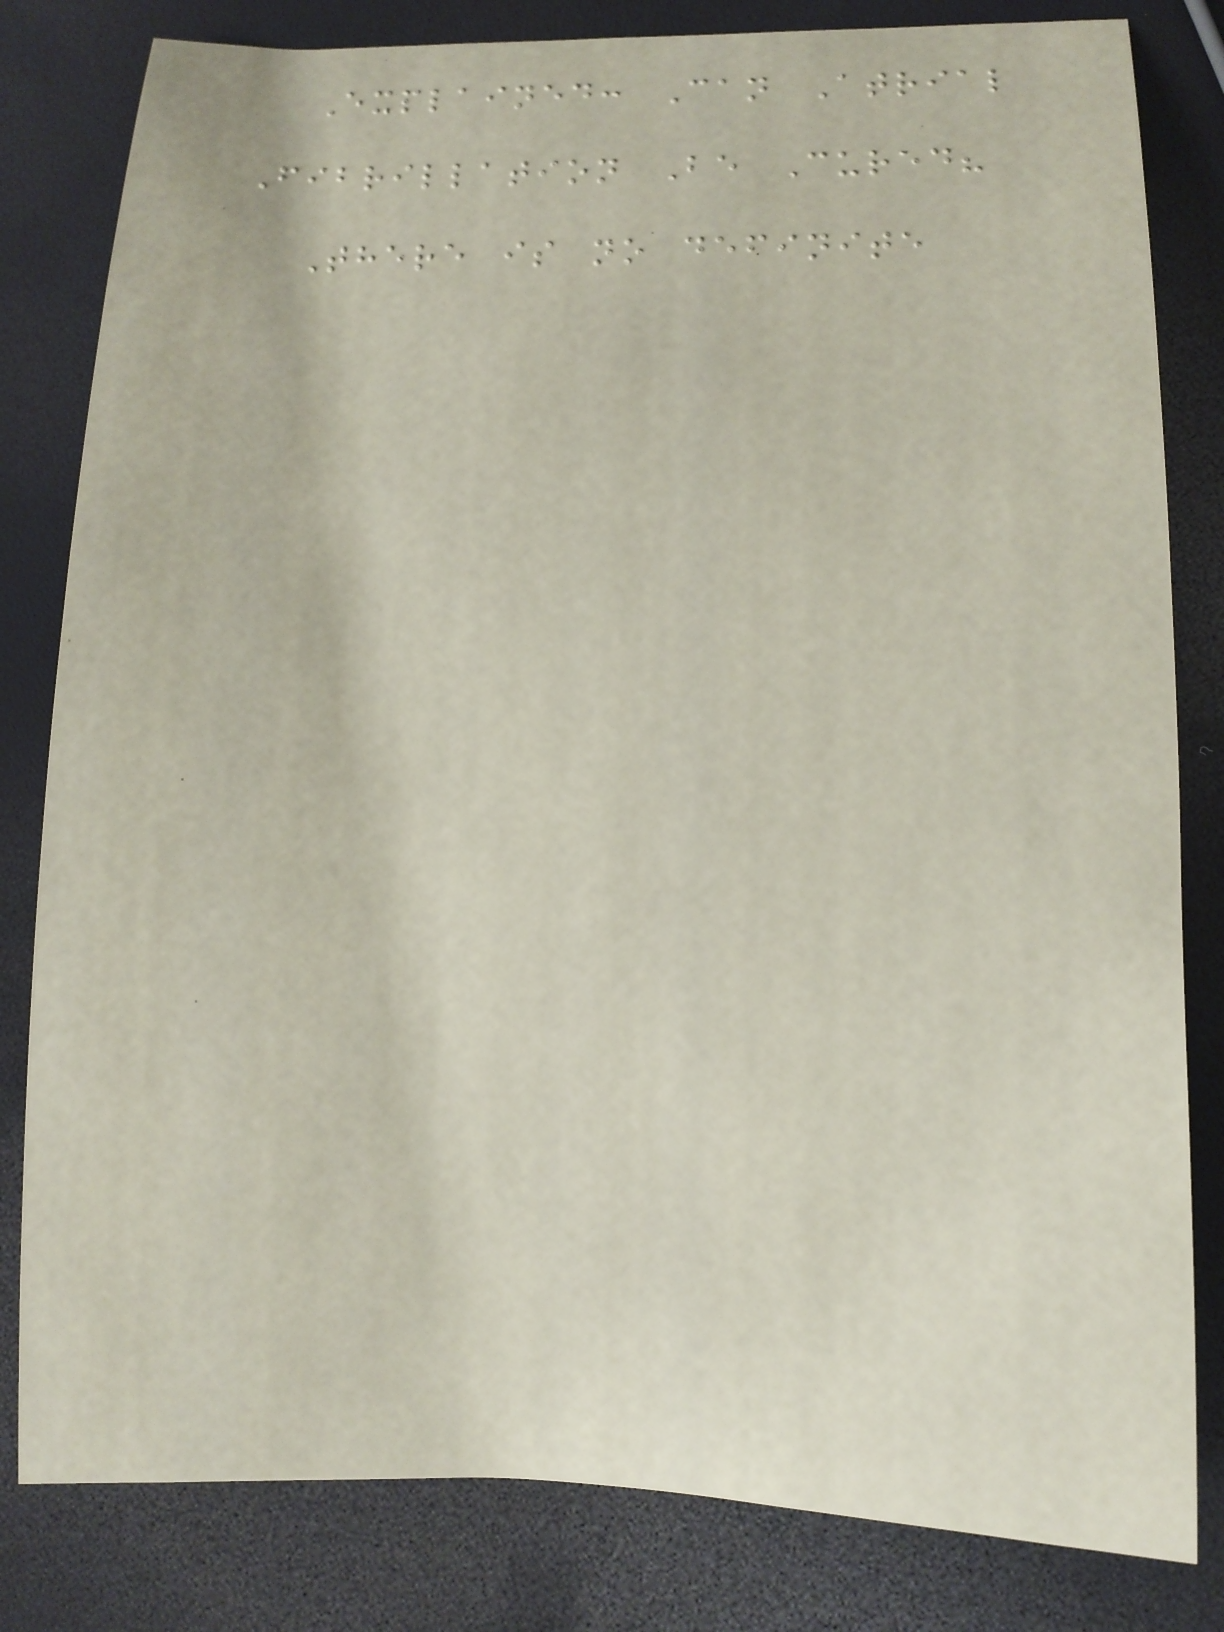Explained: Can Atrial
Fibrillation Be Cured?
There is no definite
